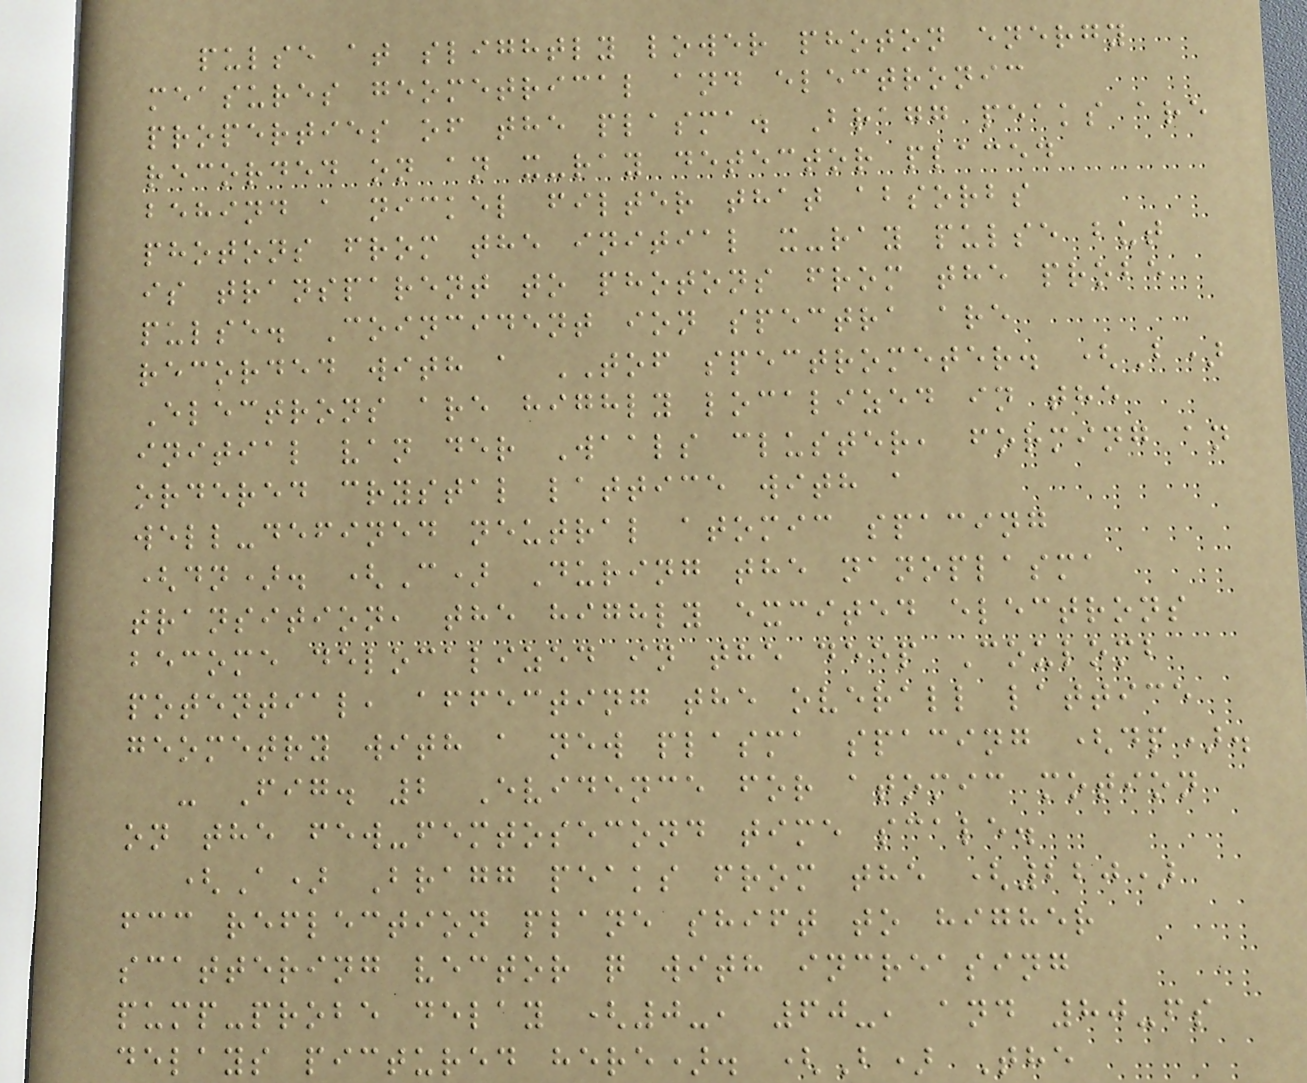pulse at slightly lower photon energy
measures geometrical and electronic
properties of the plasma. Bragg peaks are
recorded on an x-ray detector placed
behind a nickel filter that absorbs
photons from the initial x-ray pulse but
is transparent to photons from the probe
pulse. Coincident ion spectra are
recorded with a TOF spectrometer. (B)
Electrons are highly localized in the
initial van der Waals cluster, forming an
ordered crystal lattice with a
well-defined neutral atomic spacing
(dn). (C) During the nanoplasma
transition, the highly excited electrons
become delocalized in the deep Coulomb
potential, affecting the overall lattice
geometry with a new plasma spacing (dp).
- Fig. 2 Evidence for atomic motion
on the few-femtosecond time scale.
(A) Bragg peaks from the (220)
fcc reflection plane shift to higher
scattering vector q with increasing
pump-probe delay (0-, 60-, and 80-fs
delays pictured here). (B) The
